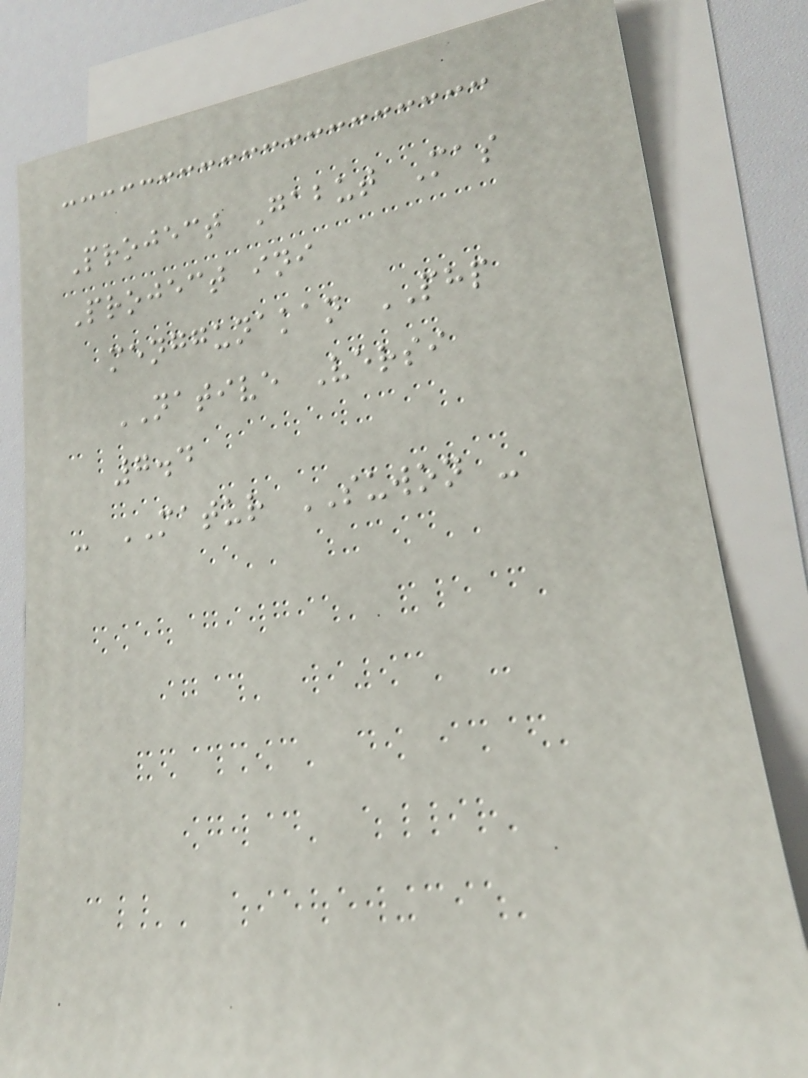Project Gabut Mas
Project ini
menggunakan PHP
NATIVE Versi
7.4
- MATUR SUWON -
